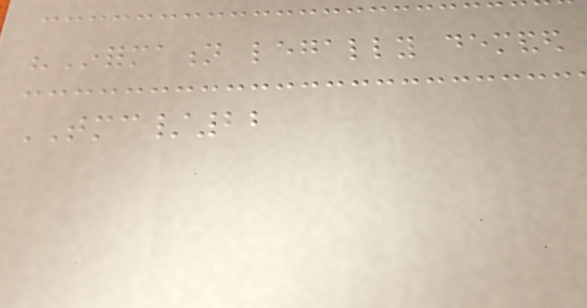"Information legally demanded
TMC/22
